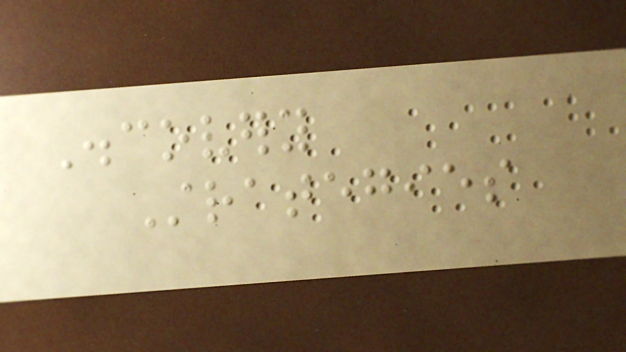Discovery
Strategies
